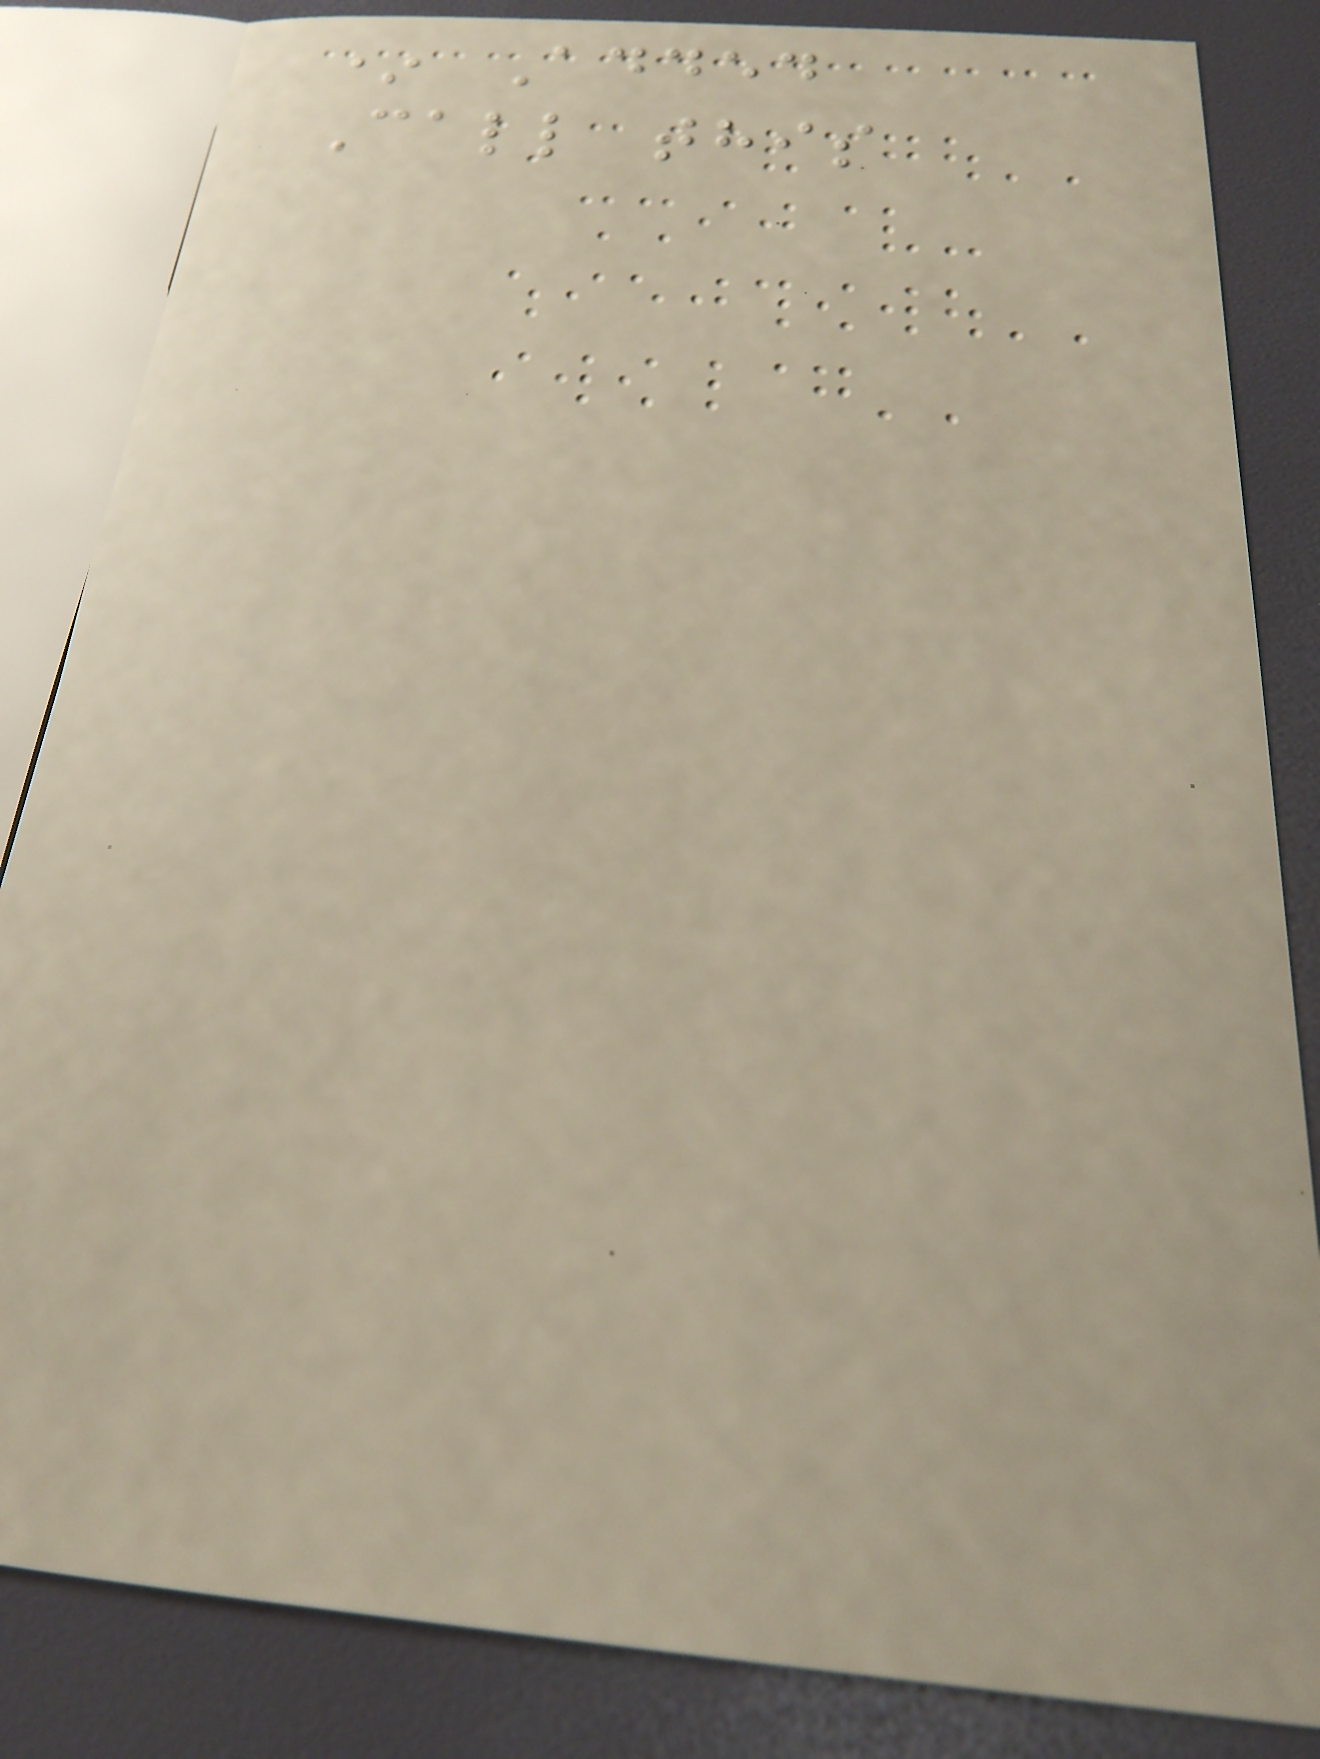* Added
Call this
